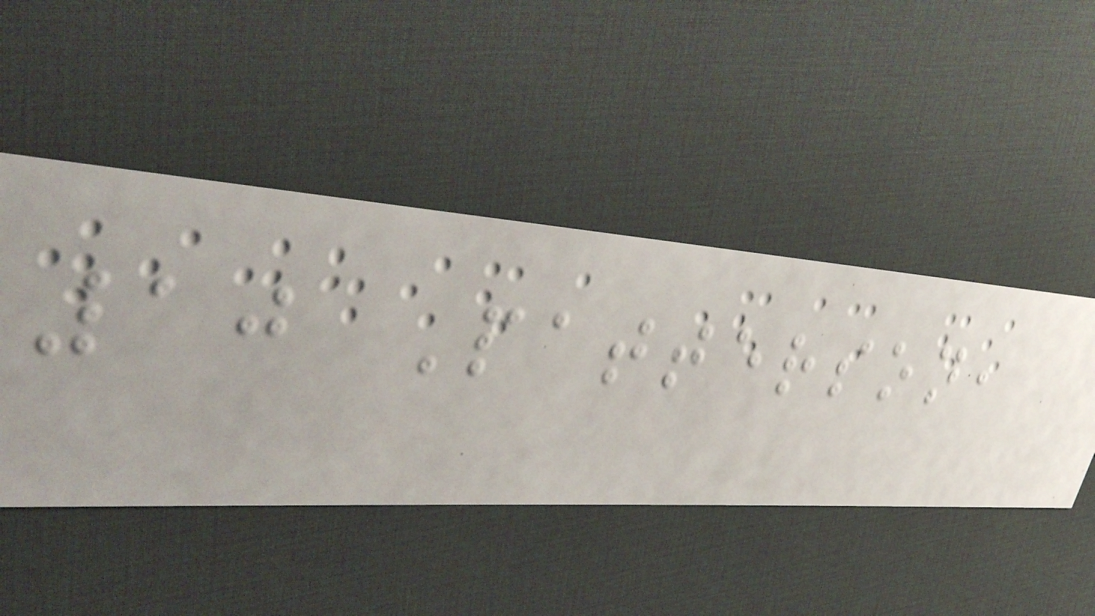10 Patterson,
